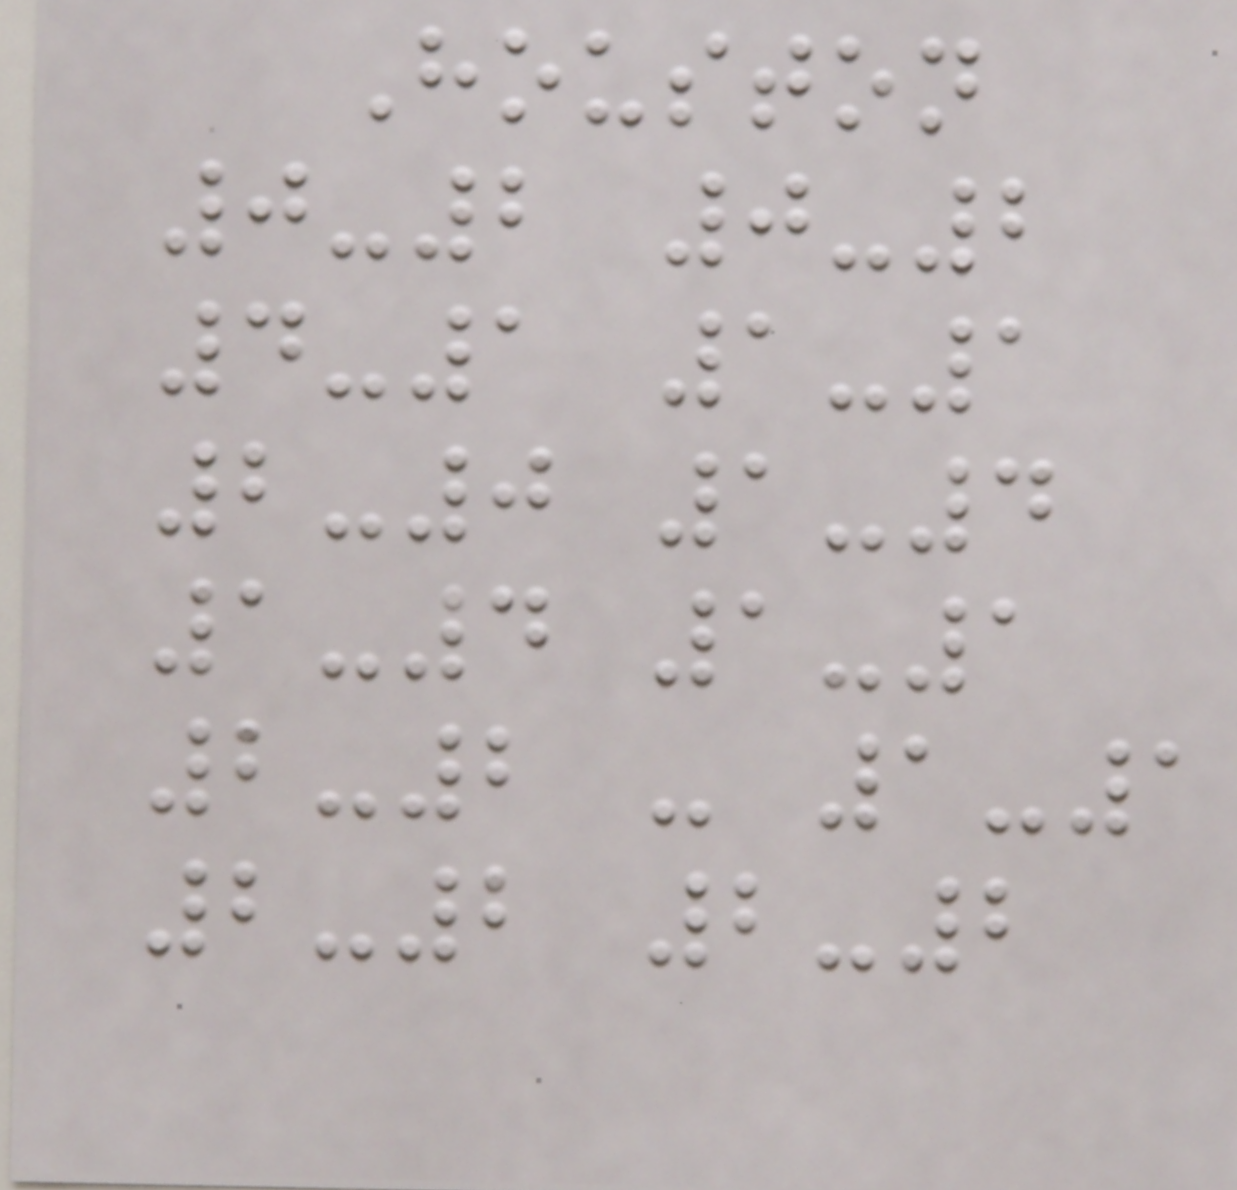Houston
0-2 0-2
4-1 1-1
2-0 1-4
1-4 1-1
2-2 - 1-1
2-2 2-2
